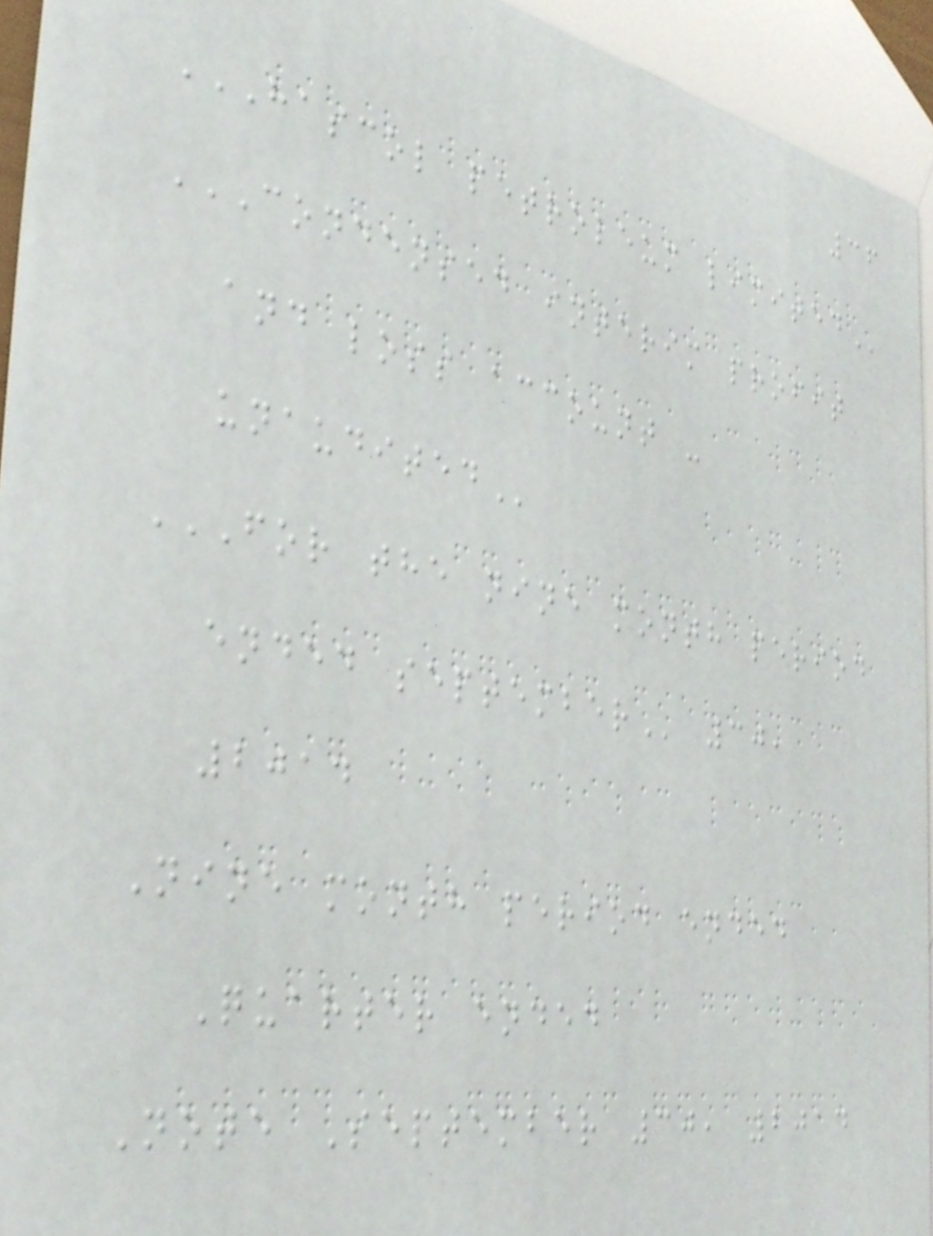36
HASCOL PETROLEUM LIMITED
CONDENSED INTERIM PROFIT
AND LOSS ACCOUNT -
UNAUDITED
FOR THE NINE MONTH PERIOD
ENDED SEPTEMBER 30,
2014
Nine month period ended
Quarter ended
Note September 30, 2014
